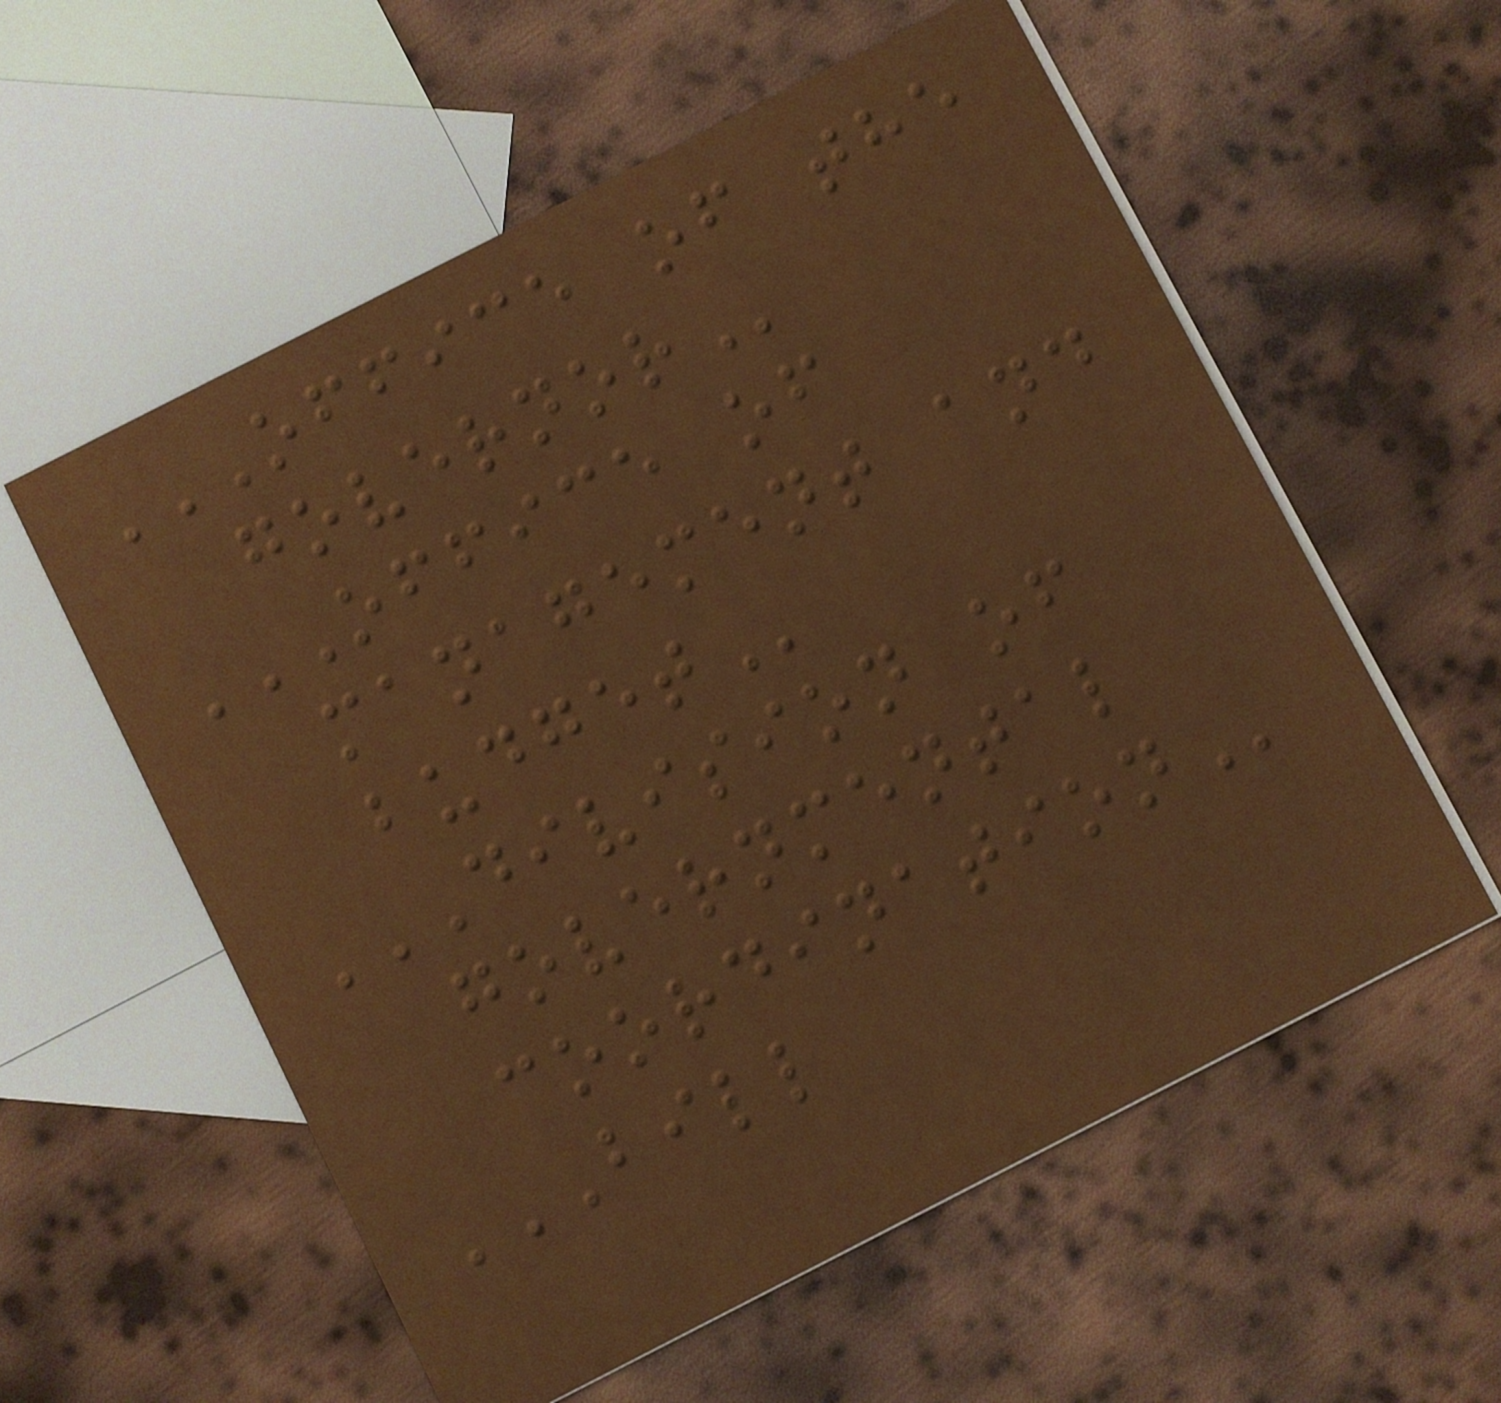OFFICE OF THE
GOVERNOR
OFFICE OF
MANAGEMENT AND
BUDGET
DIVISION OF
GOVERNMENTAL
COORDINATION
BILL
